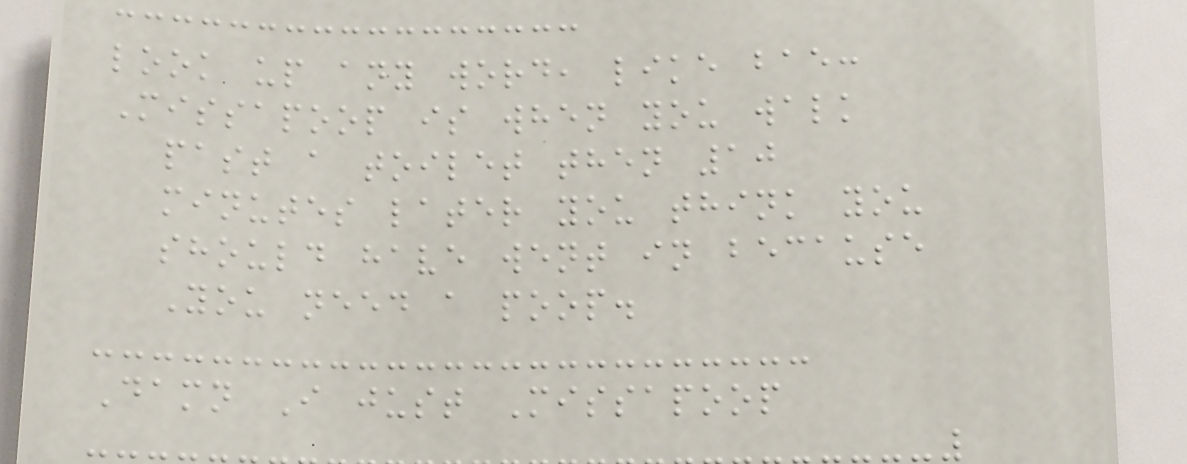look up any word, like bae:
Missapoop is when you walk
past a toilet then 10
minutes later you think you
should have went in because
You need a poop.
Damn I just Missapoop
